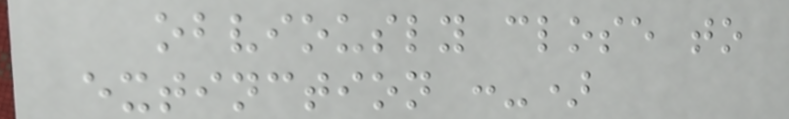obviously close to
extinction :-)
